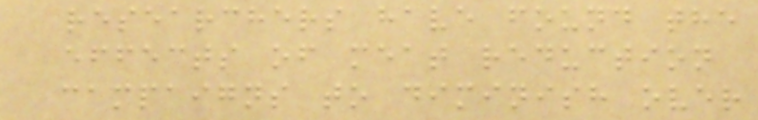researchers have found the
effects of meat reduction
campaigns to diminish over
